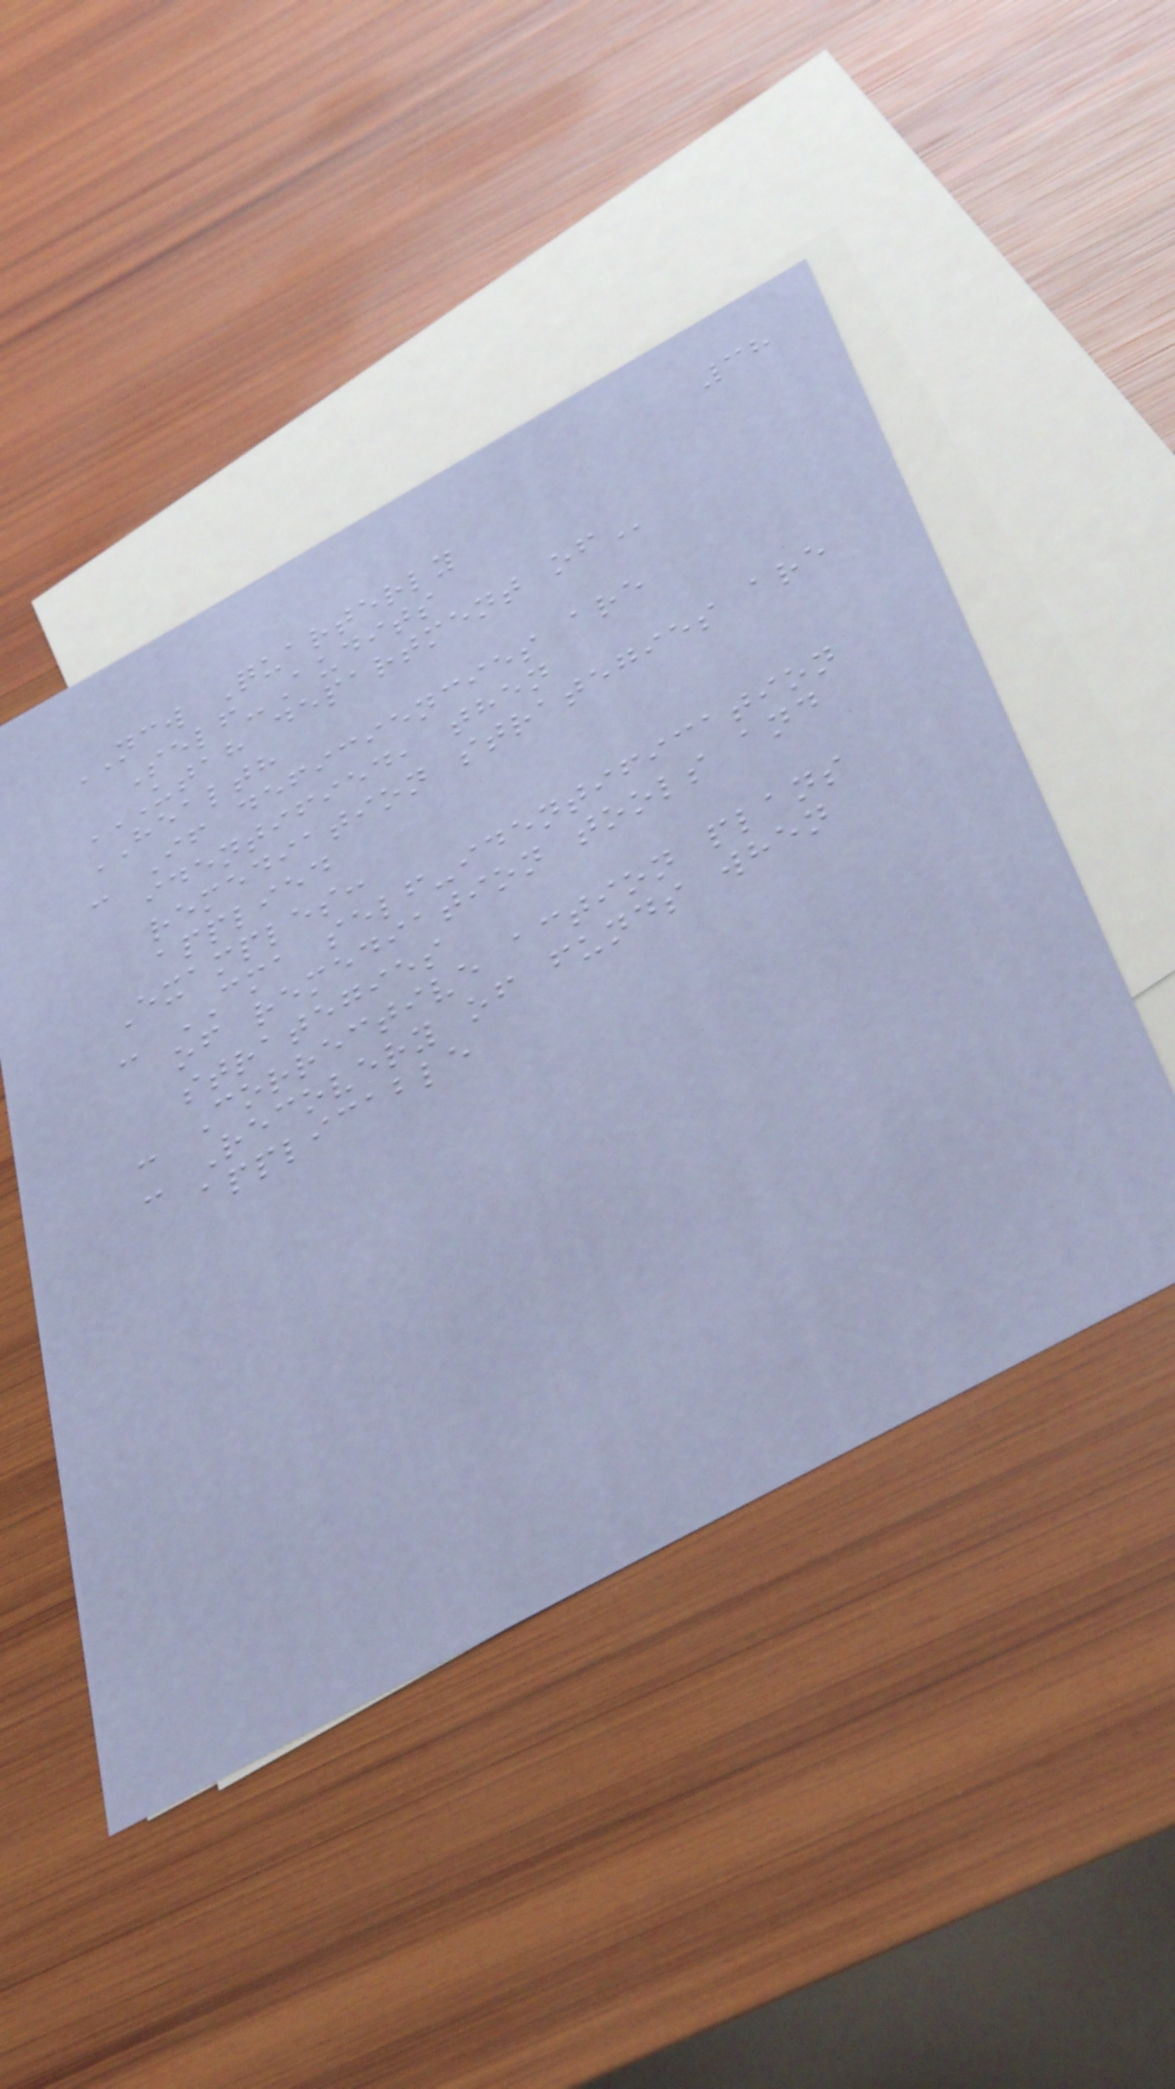38
NCW Quarterly
Self-Audits
UTAH DEPARTMENT OF
HEALTH
- If deficiencies are
identified, then
remediation strategies are
applied
Examples:
- CMA self-identification
of remediation tools and
strategies
- Corrective action plans
- Recovery of funds when
applicable
